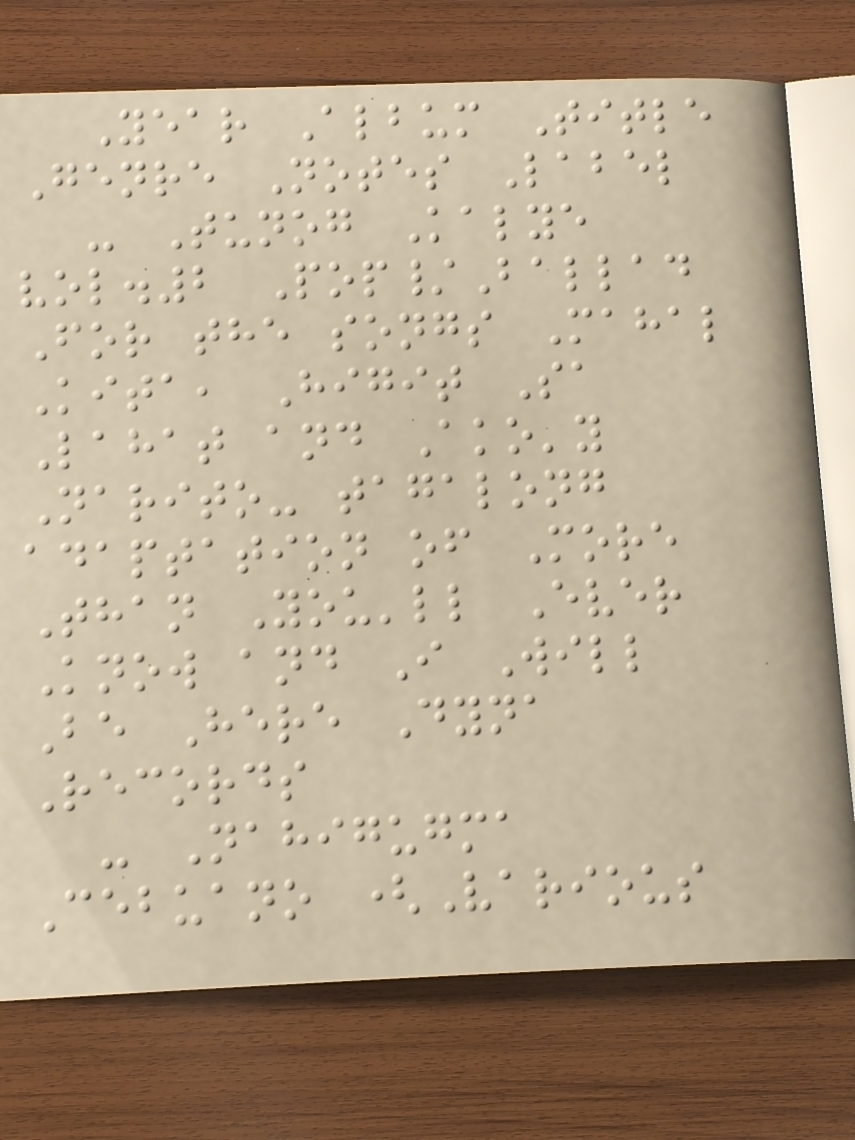Year Album Title
Genre Notes Label
- Tunog Kalye
vol.2 Pop/Ballad
For the songs Mahal
Kita, Higit Sa
Lahat and Ako'y
Narito- tagalong
adaptation of More
Than You'll Ever
Know and I Will
Be Here Dyna
Records
- Nahigugma
Cebuano (Various
